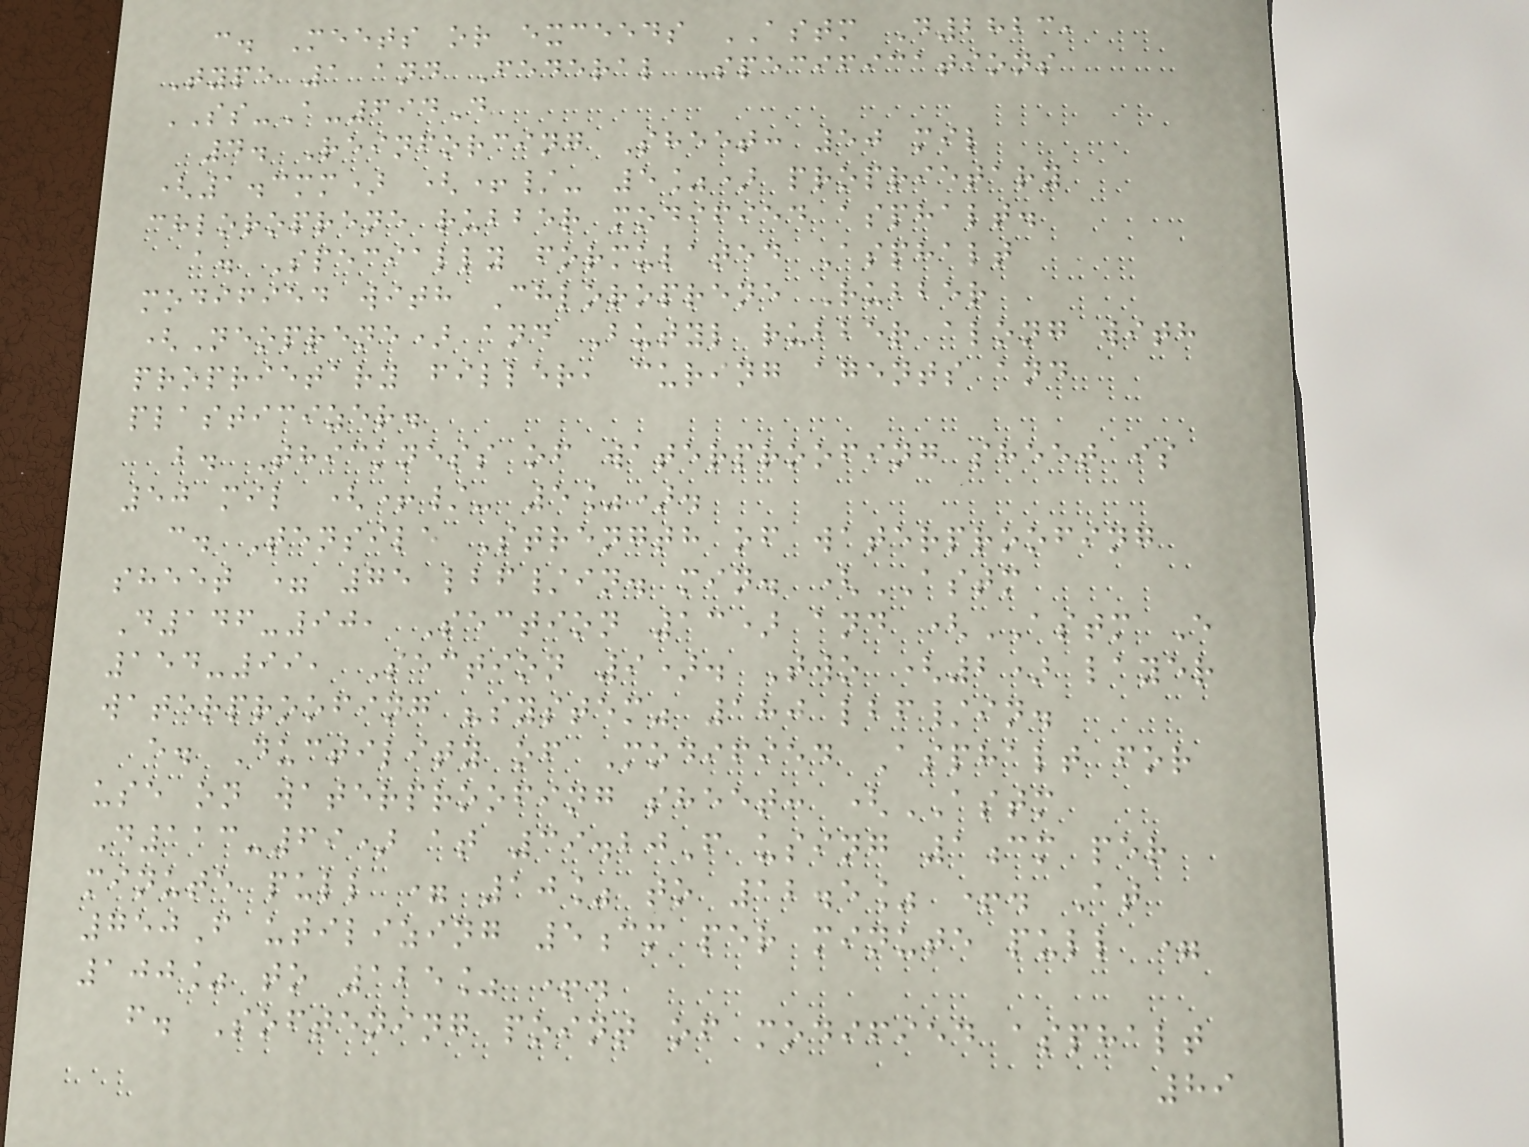c. Meets or exceeds ASTM D2823,
Type 1 and Federal Specifications
SS-A-694D
4. Reinforcing Sheet: 50 mil
(1.3mm) (+/- 5%) proprietary
chloroprene rubber modified asphalt.
a. Specially formulated Asphalt
modified with Chloroprene Rubber
(Neoprene) and Butyl rubber along with
proprietary filler, curing agents and
plasticizer.
b. Thickness of waterproofing sheet is
50 mil (+/- 5%).
c. Tensile Strength of waterproofing
sheet = 75 lbf/in. min. (ASTM
D146-90, Section 13) and (ASTM E
154-99, Section 9). Two (2) layer
waterproofing "system" 180 lbf/in.
e. Ductility of Modified Asphalt for
use on waterproofing sheet: (ASTM
D113-69) at 39.20F using 1cm per
minute pull = 10% to 12.5% +. At
750F utilizing 5cm per minute pull =
100% to 125% +.
f. Softening point of modified asphalt
89
